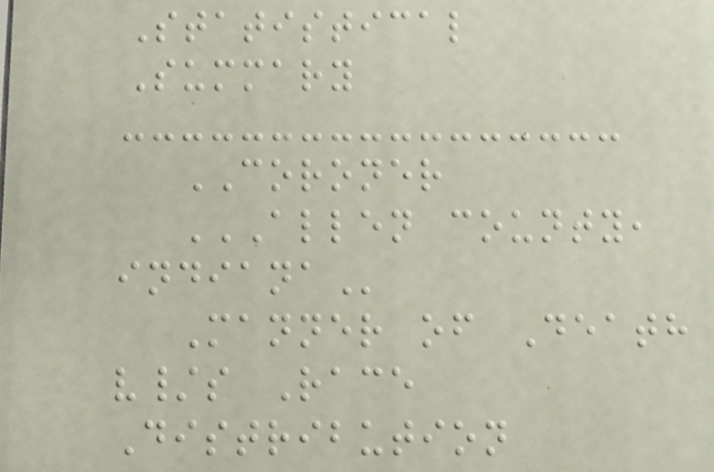Statistical
Summary
CORONER
ALLEN COUNTY,
INDIANA
Manner of Death
v/s Race
Distribution
